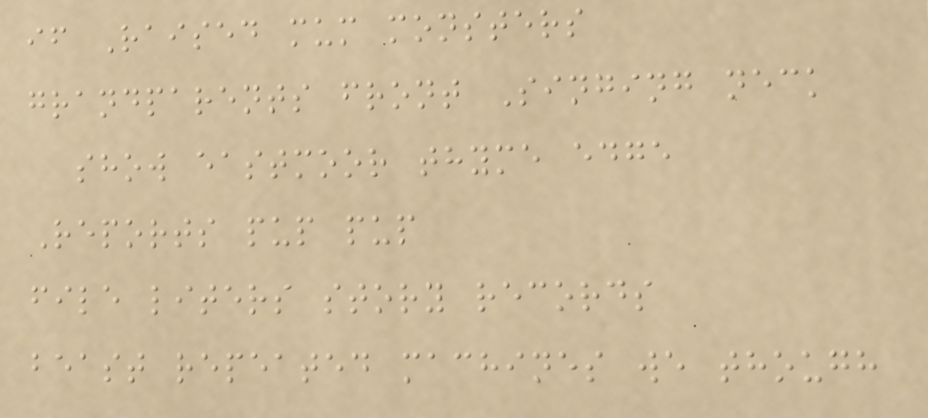if Raised mum monsters
grandparents front Singing neck
show eastmoor thyme edge
Reports pup pup
file liters story records
beast repeated machines we though
